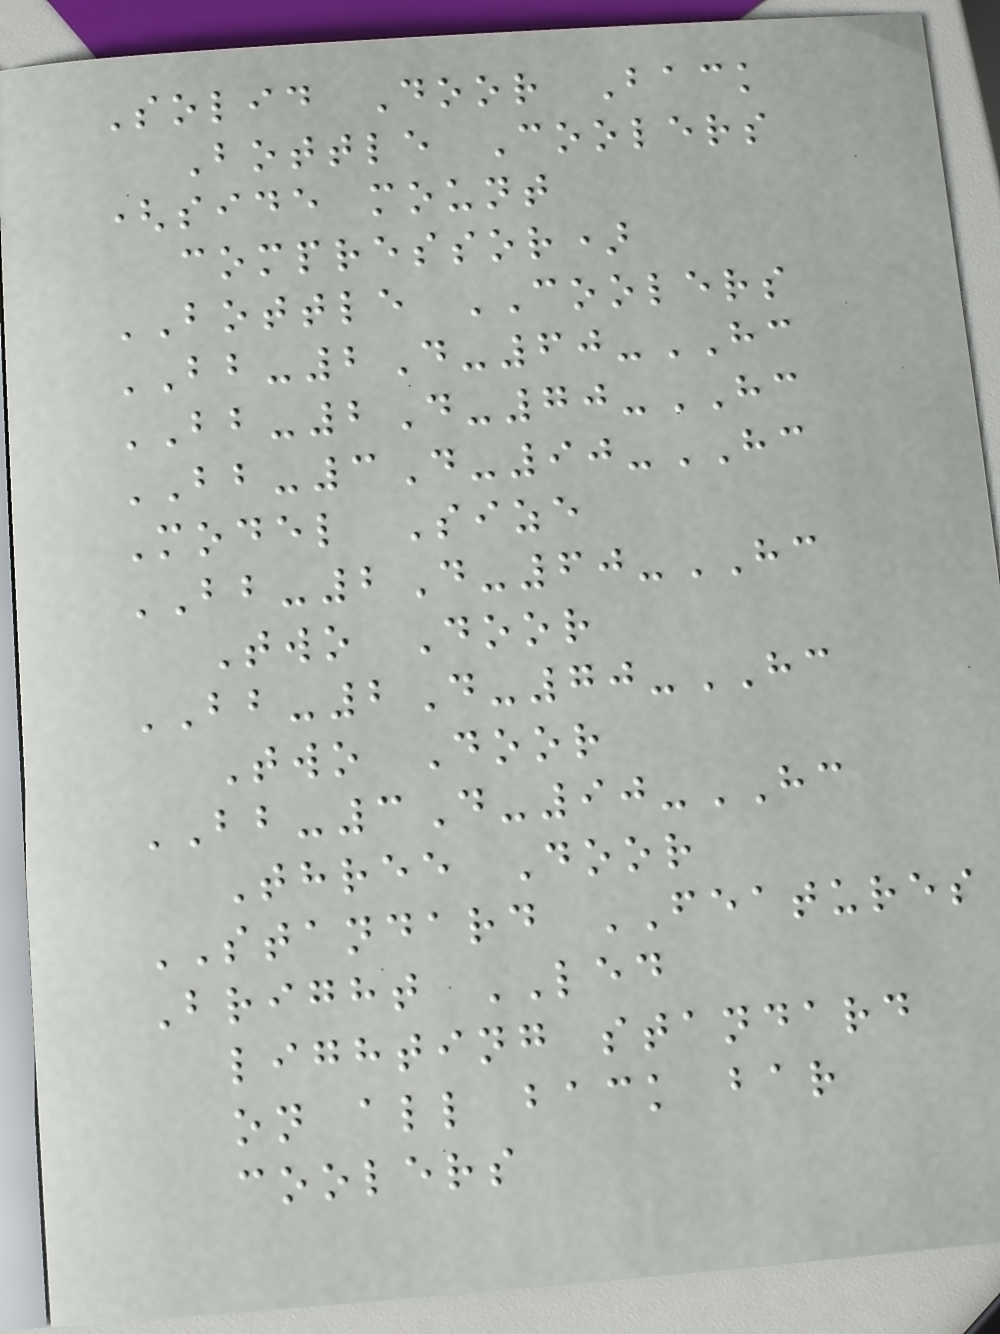Solid Door Back
Bottle Coolers
(side mount
compressor)
BOTTLE COOLERS
BB-2D-60-HC
BB-2D-70-HC
BB-3D-90-HC
Model Size
BB-2D-60-HC
Two Door
BB-2D-70-HC
Two Door
BB-3D-90-HC
Three Door
STANDARD FEATURES
Bright LED
lighting standard
on all back bar
coolers
